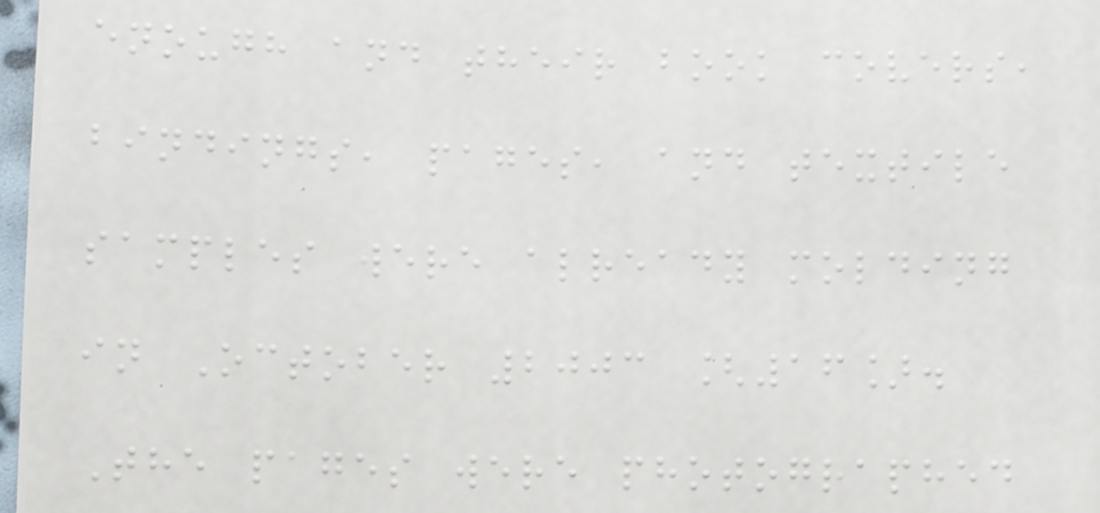enough and their book covers,
bindings, pages, and textile
samples were already molding
in October 2003 [16].
The pages were photographed
